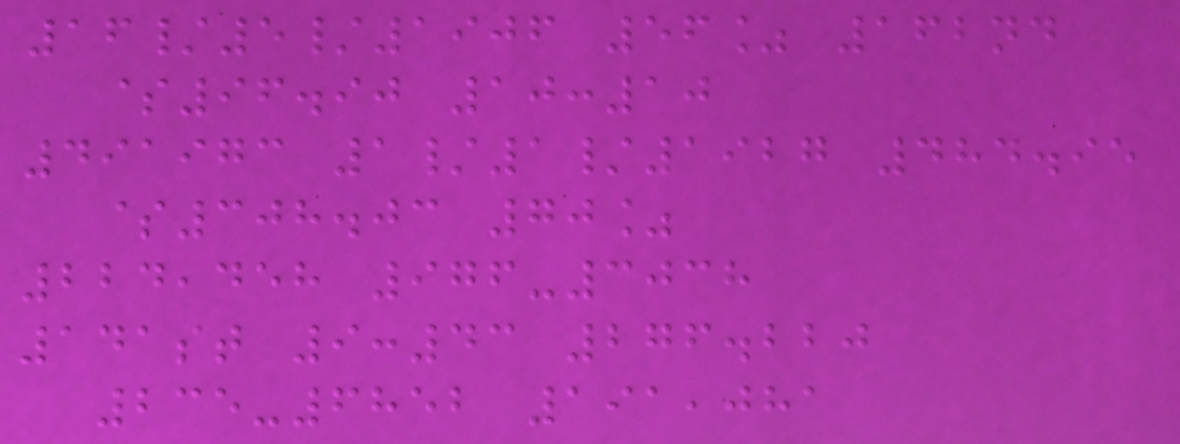16/5/1906 56% 162nd
$96.90 10:10
491973 1/1/1927 484.95
$308.03 70%
224,458 976-3038
141st 9:43 276.220
235-6852 191,081
